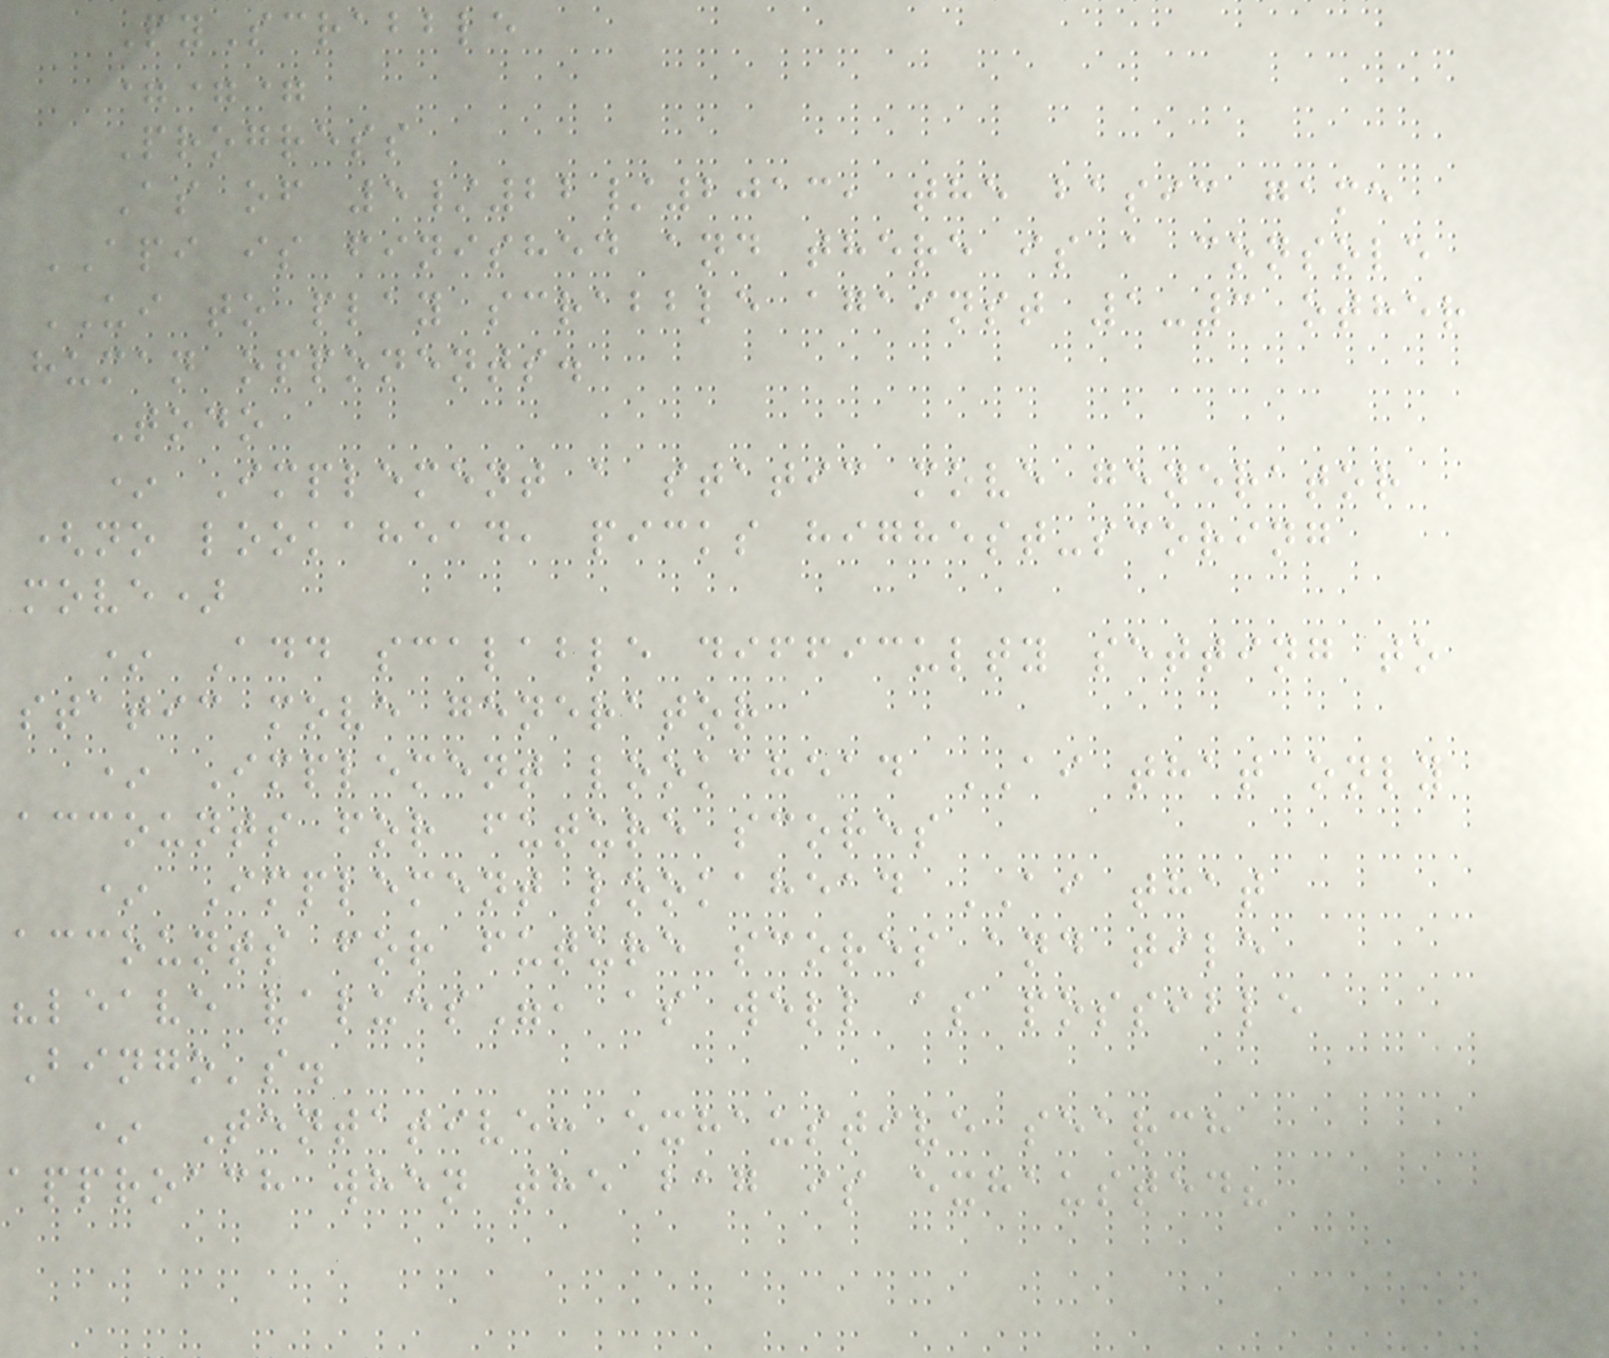PyScrabble
===
Progress
As of 5/22/2013, the basic game
API is finished and there is a console
UI to play scrabble against 1-3 other
human opponents.
Todo
* Implement a static move generator
(no lookahead, picks highest-scoring
move)
* Add scalable difficulty setting to
static move generator
* Implement lookahead AI that only
accounts for future scores
* Implement lookahead AI that
accounts for future scores and tile
"leave values", as well as possible
Bingo's.
* Tentative: exhaustive search
approach when the bag is exhausted?
